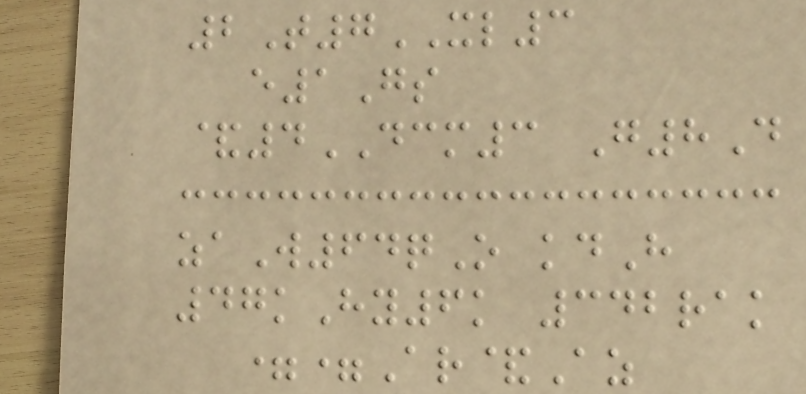2T7XL3
e1Gs
&4DCM3 G8D
zaW64qO kdH
47kHy6k 342rak
==Ar&Az
